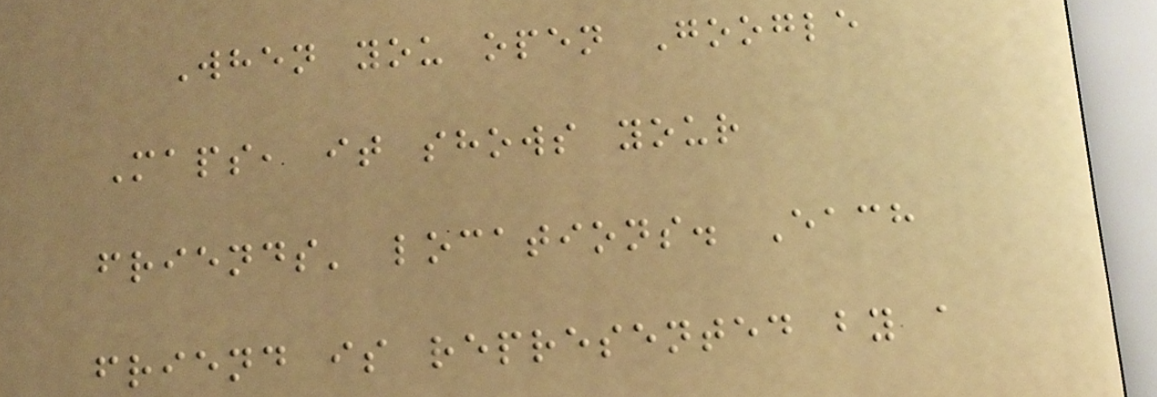When you open Google
Maps, it shows your
friends' locations. Each
friend is represented by a
